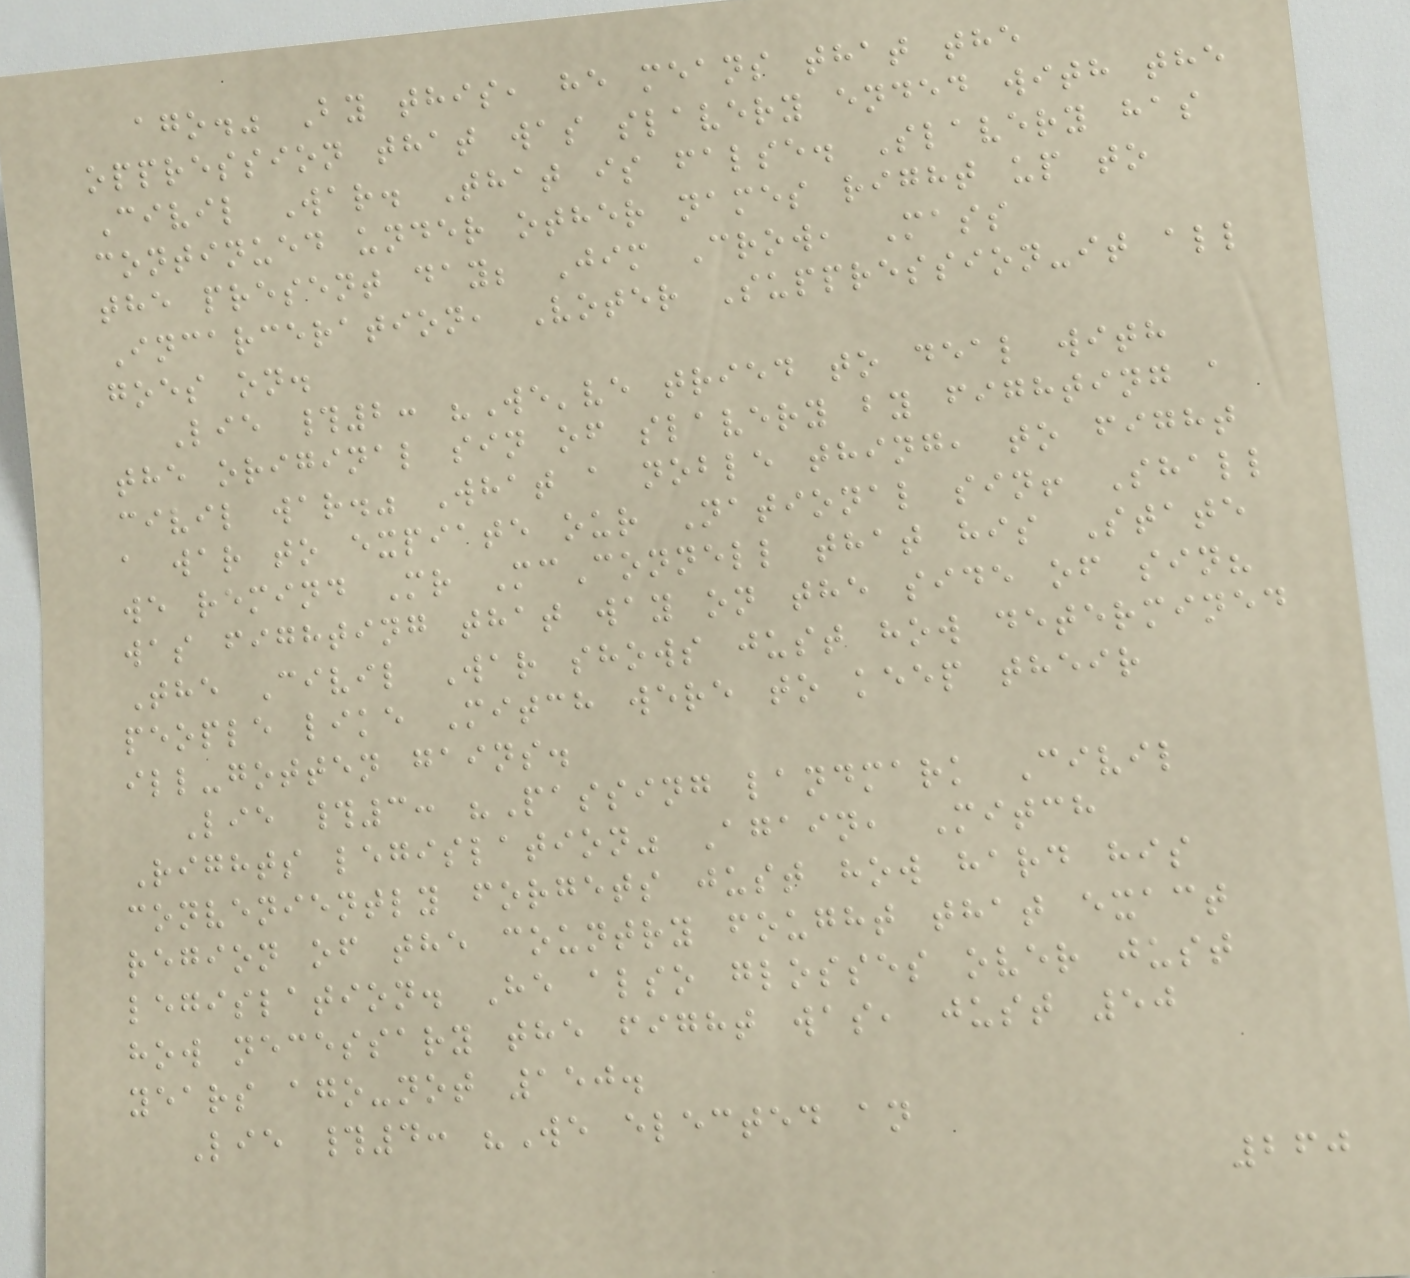ago." By this, he means that the
oppression that was slavery ended with the
Civil War. That is false. Slavery has
continued under other names right up to
the present day; Jim Crow, Mass
Incarceration, Voter Suppression-it all
goes on.
Lie #2: "We've tried to deal with
the original sin of slavery by fighting a
civil war." What a noble thing, to fight
a war to expiate our National sin! Shall
we remind Mr McConnell that his State
was fighting that way on the side of sin?
The Civil War shows just how determined
people like Mitch were to keep their
ill-gotten gains.
Lie #3: "Passing landmark Civil
Rights legislation" Again, Mitch
conveniently forgets just how hard his
region of the country fought that exact
legislation. He also glosses over just
how necessary the fight was, just 50
years ago-not 150.
Lie #4: "We elected an
260
